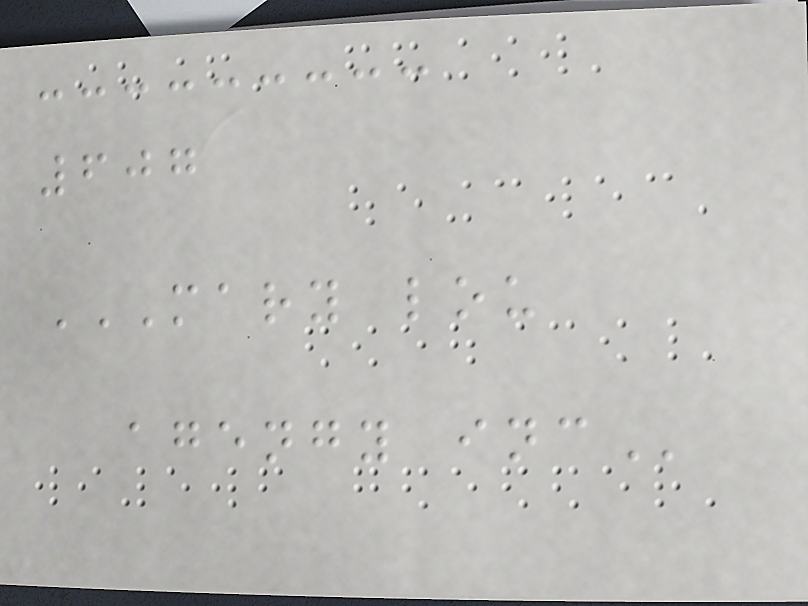607
MARY LOU
AGENGY INC
